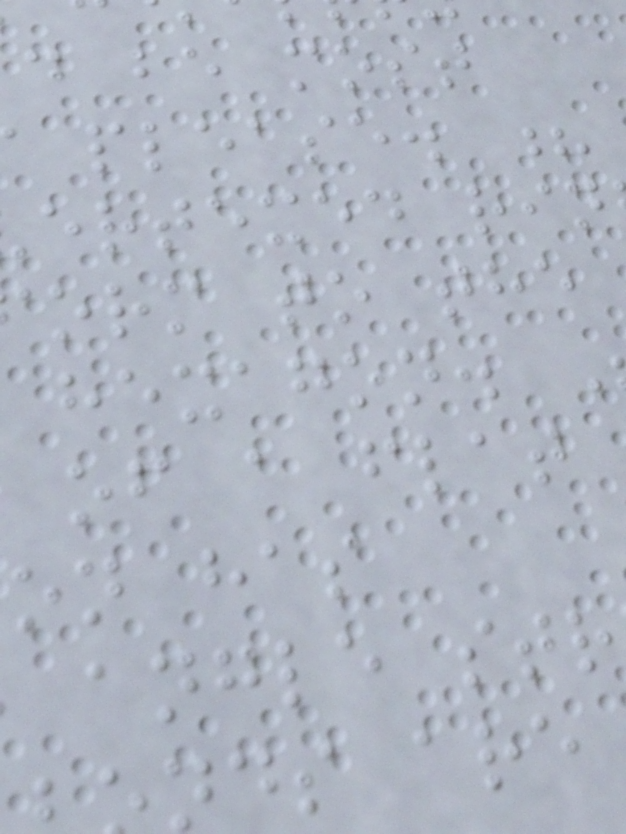d be most
please. ?
ertexed rin
orm to the
hexagon.
of a flat
on has
angle str
